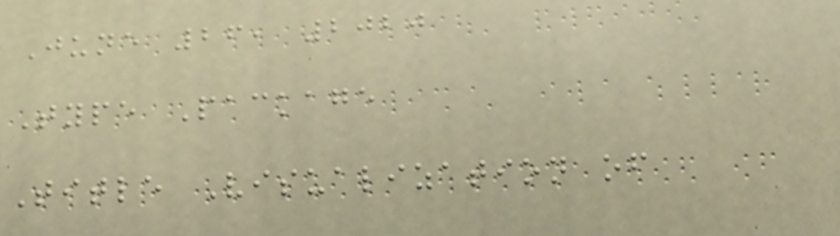June 26, 2020
Type Package
Title Visualization of
